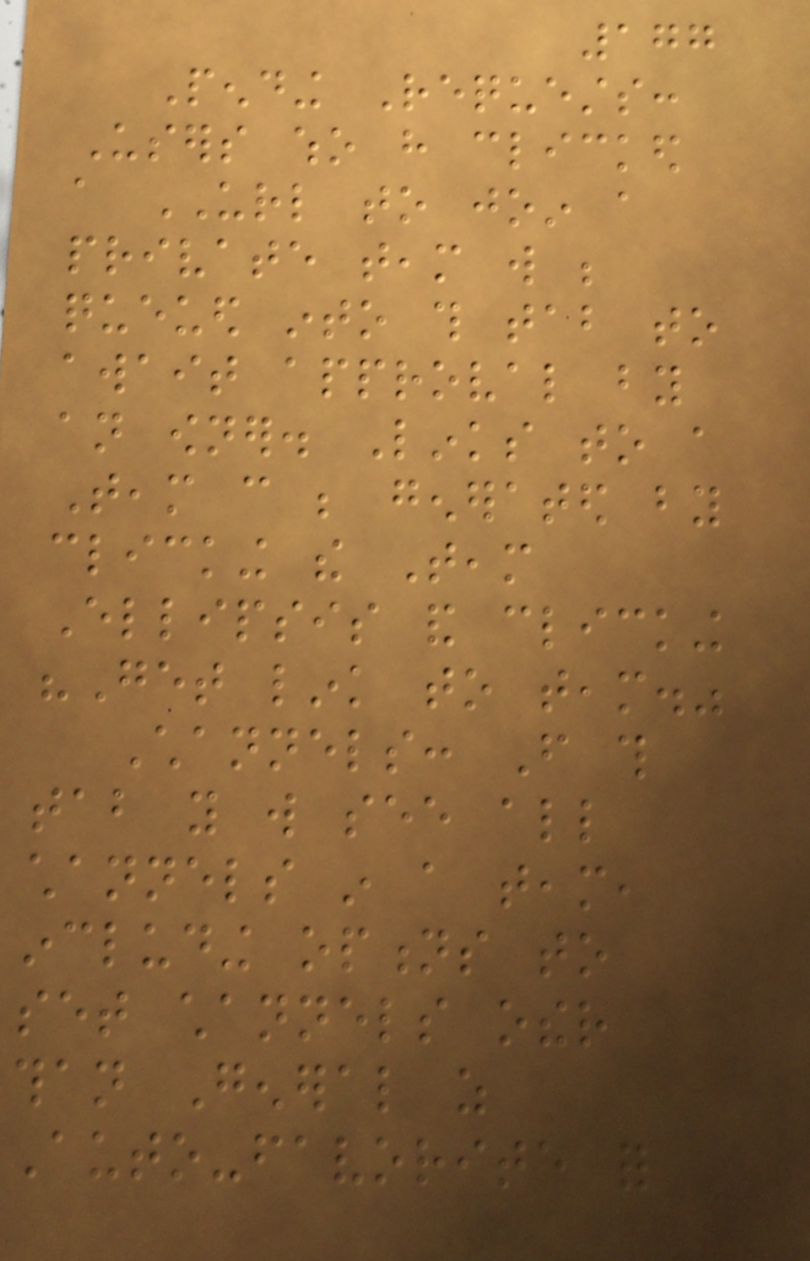177
Pending Requests:
Users who have clicked
a URL to join a
private team will be
queued into this tab to
await approval by
an owner. Links to a
Team can be generated by
clicking the Team
Ellipsis and clicking
"Get link to team."
Channels: From this
tab you will see all
channels in a team,
including options to
set channels other
than General as
Auto-favorite for
